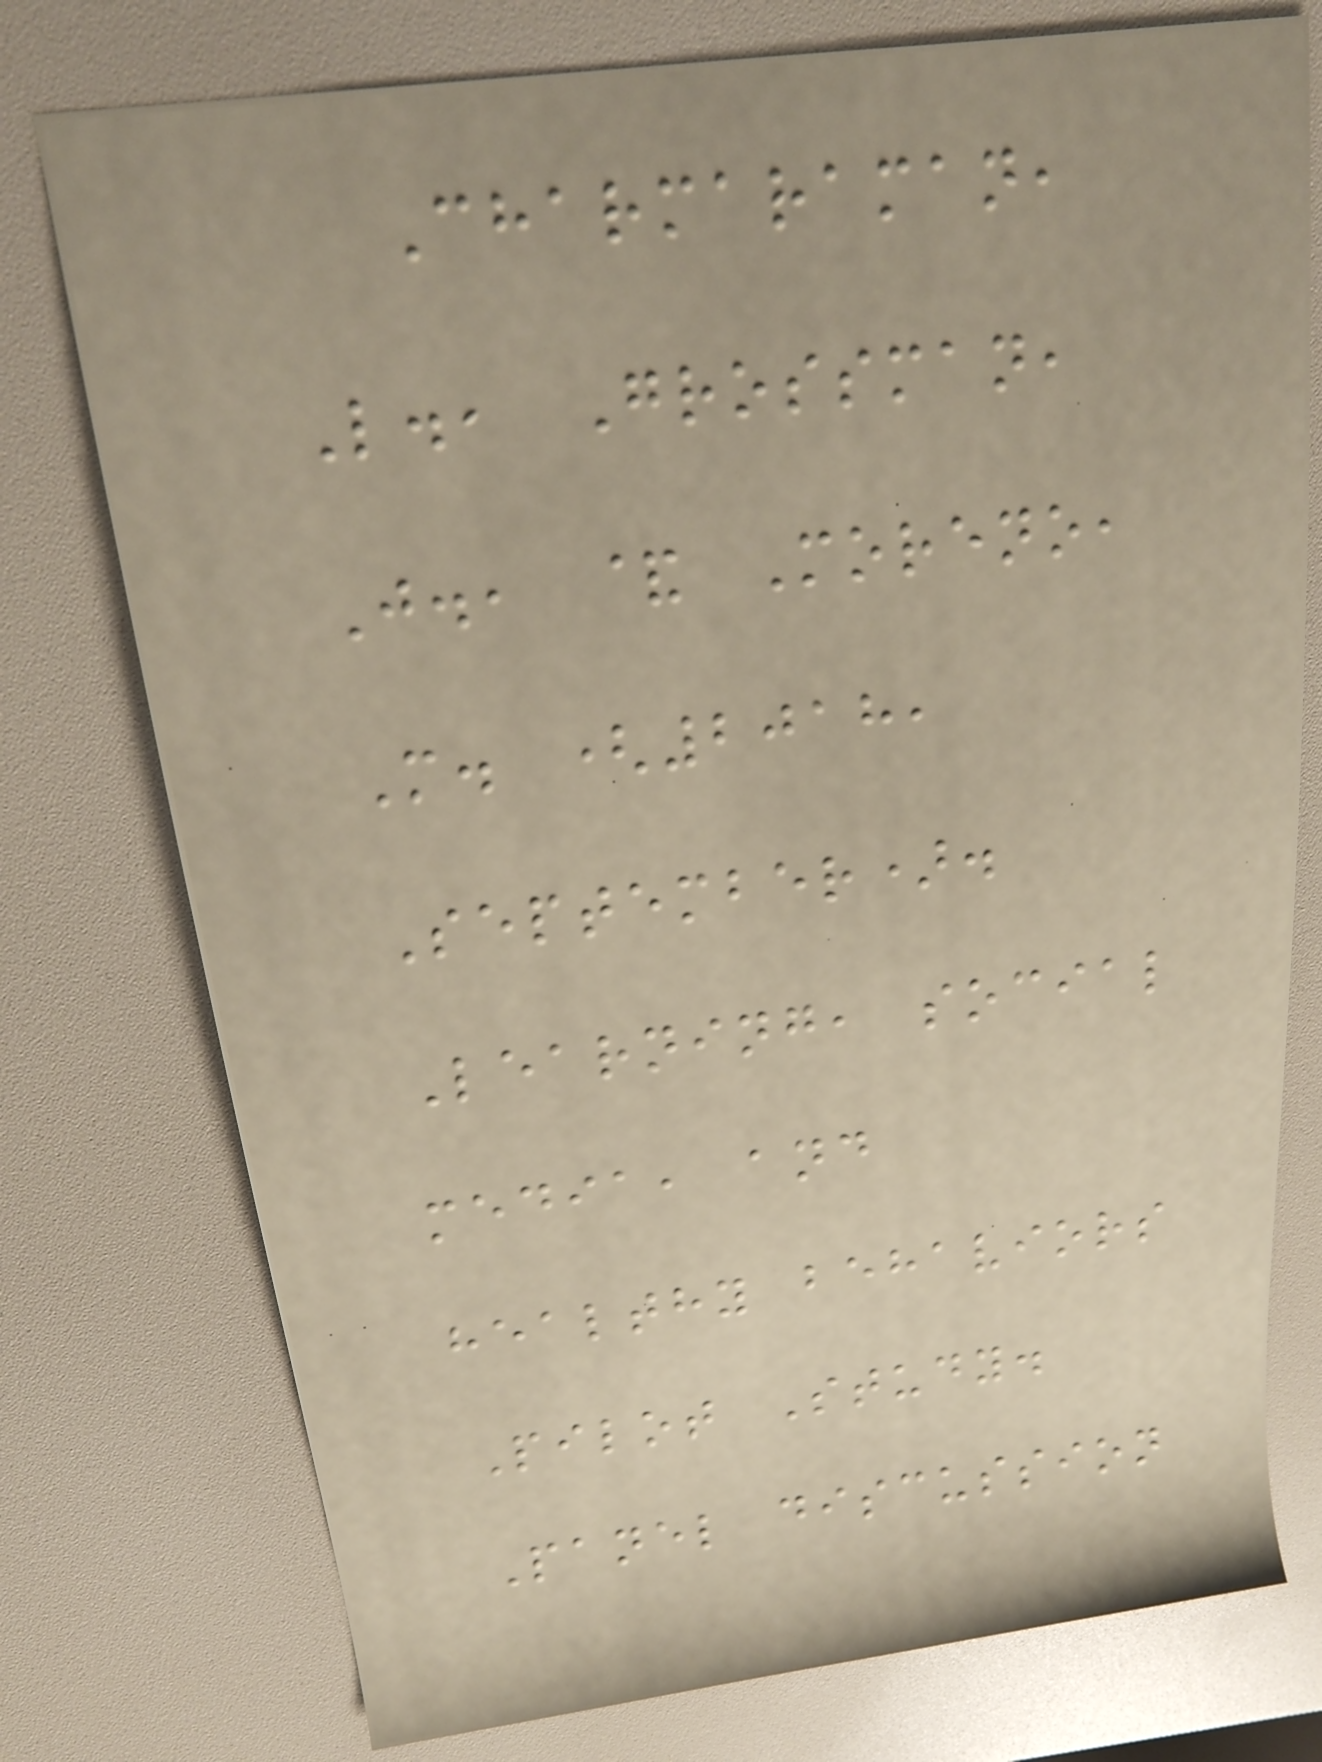Charmaraman,
L., Grossman,
J., & Moreno,
M. (2018,
September).
Learning, social
media, and
healthy behaviors
Pilot Study.
Panel discussion
